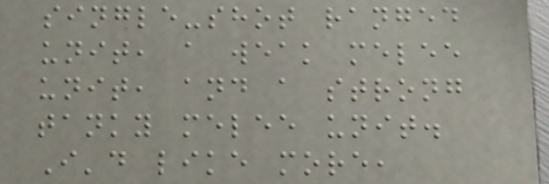single-shot ranged
unit, a weak melee
unit, and a strong
tanky melee unit.
I'd like more,
